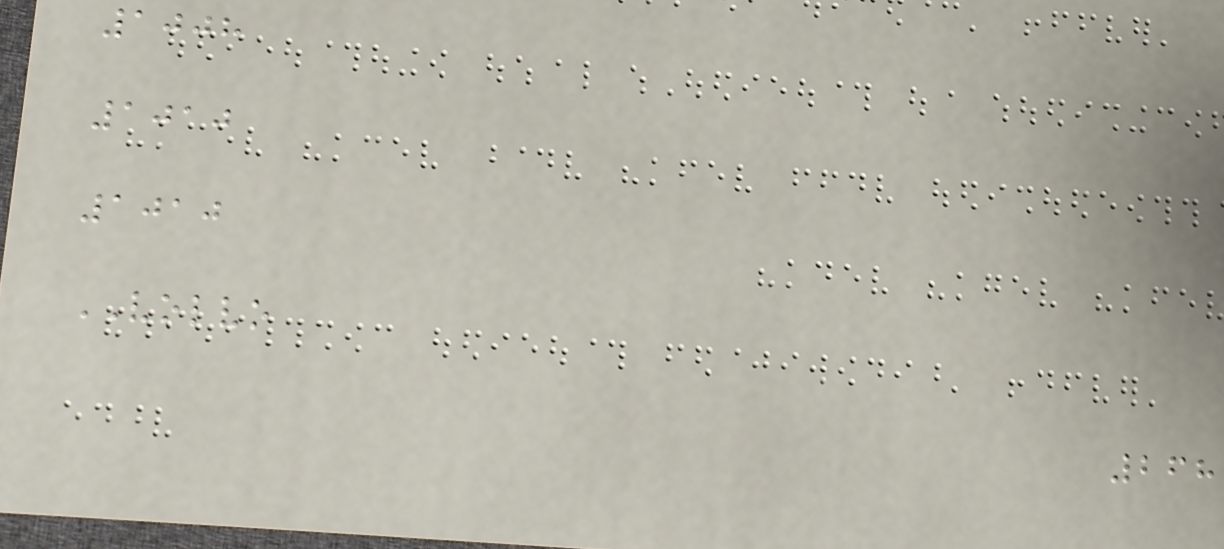1008
1010
1010
VOLVO
268
